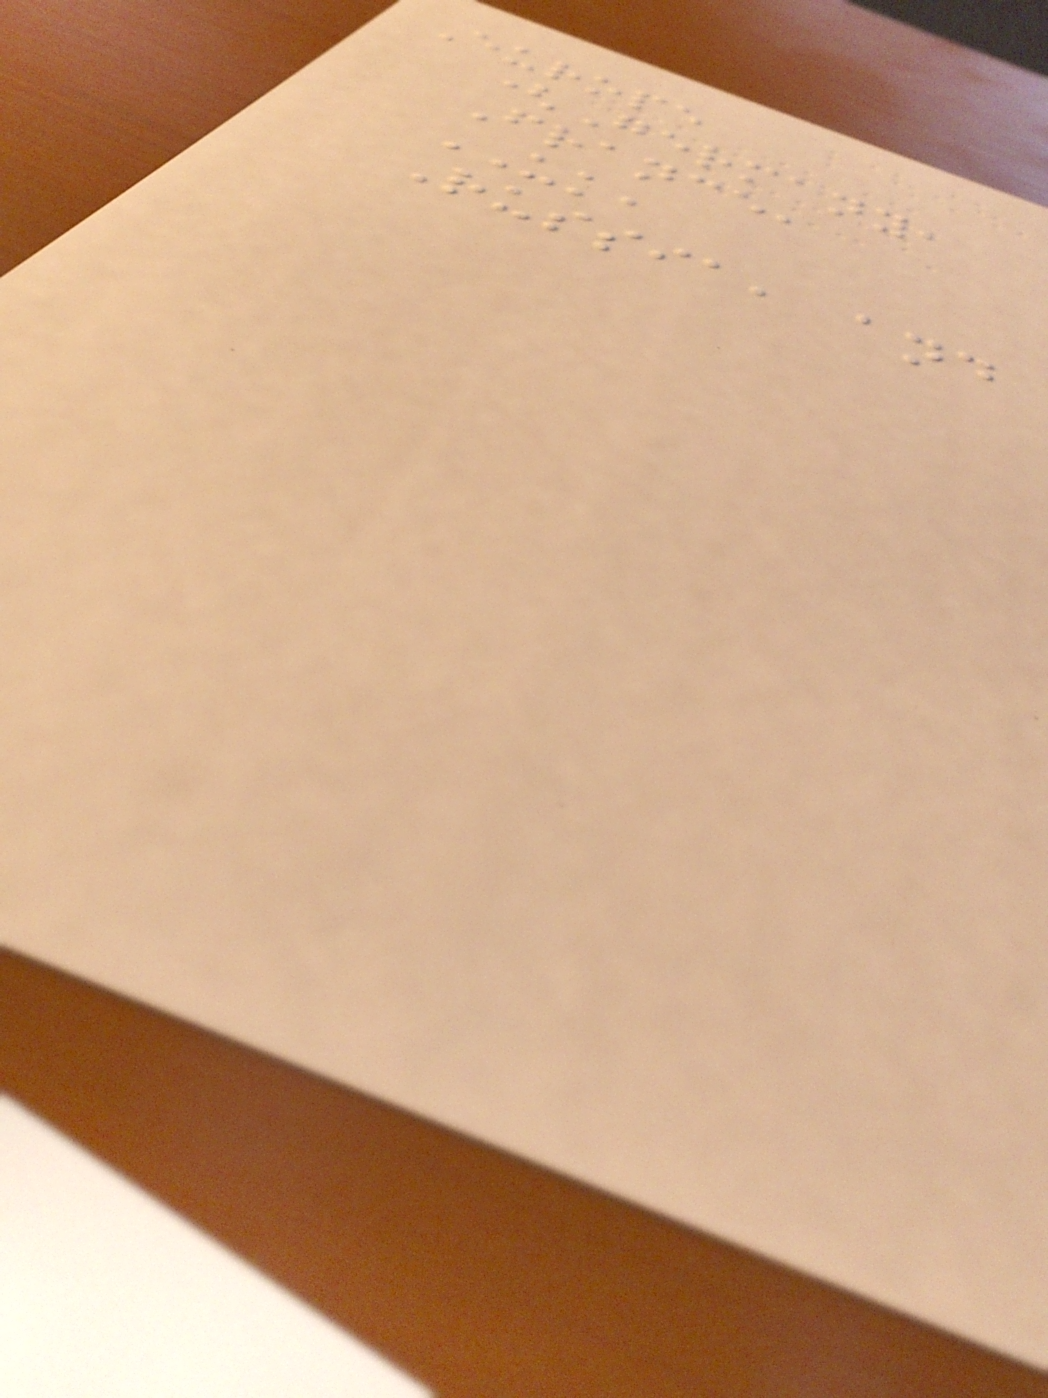Europe
(Germany,
France,
UK,
Russia, and
